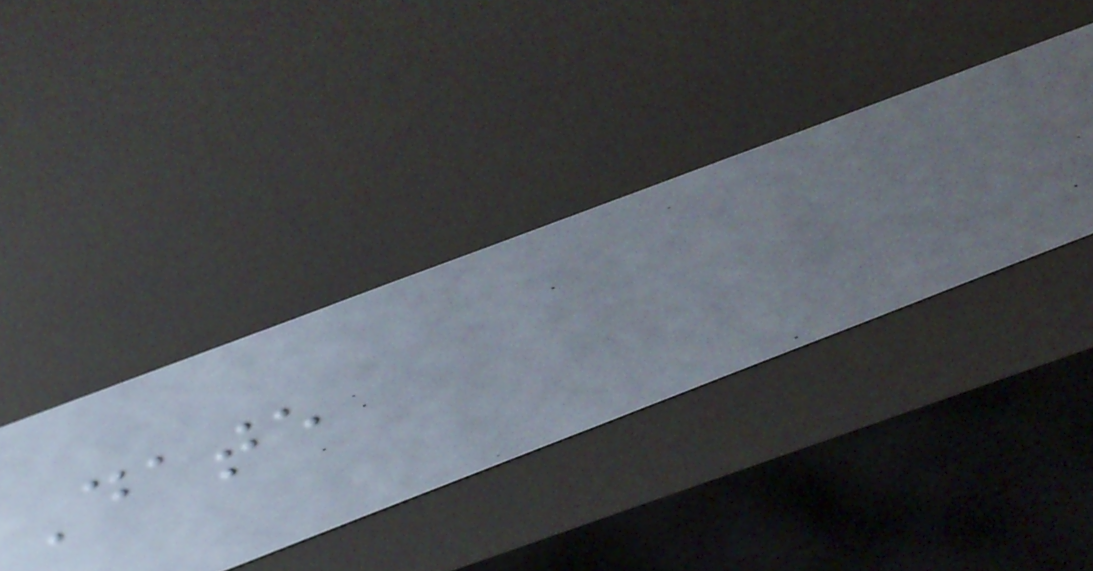Date
